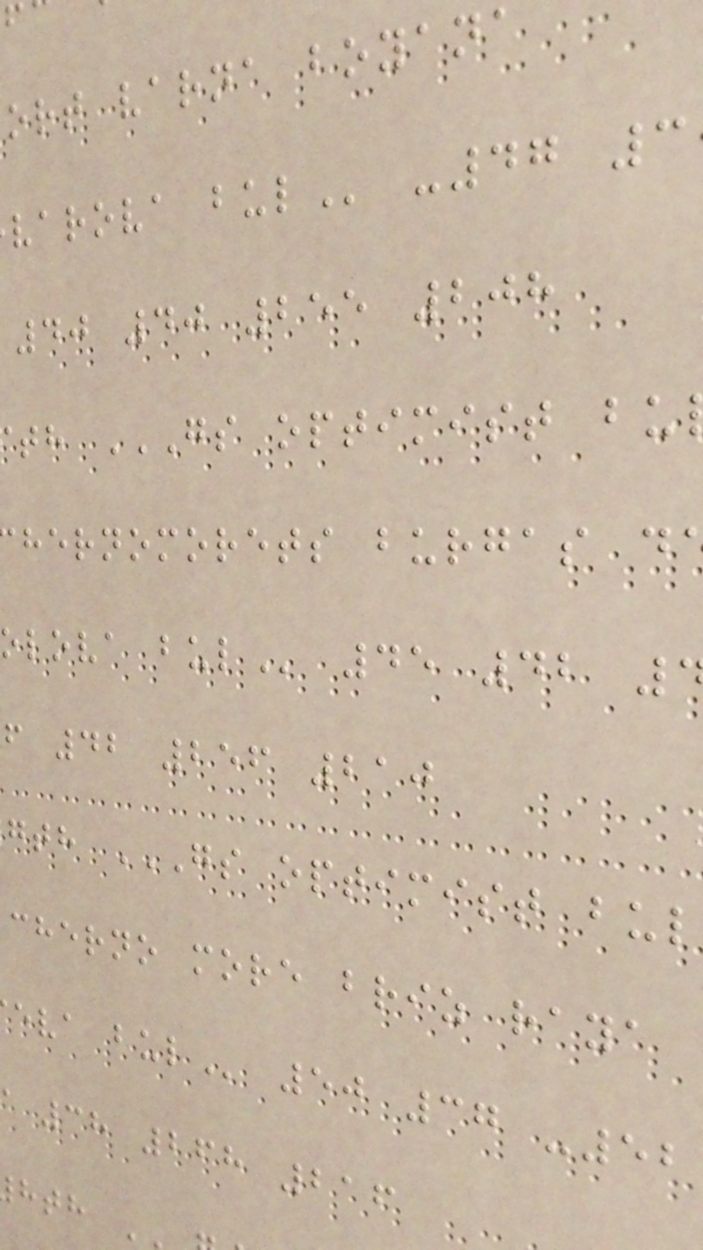ort varna boyana
40 40 255 208
hernomorets burgas
f 42 256 210
cherno more briz raya
38 268 216
